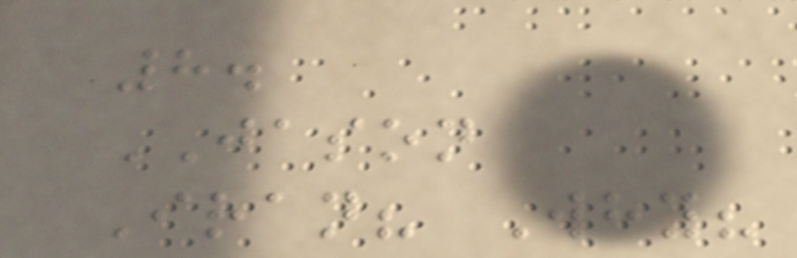8.
JASON
Iran? Why?
